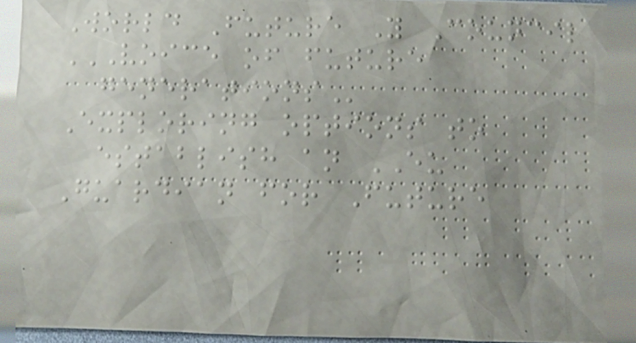World Future Y Council
VOICE OF FUTURE
GENERATIONS
Exploring options to
establish an EU
Guardian for Future
